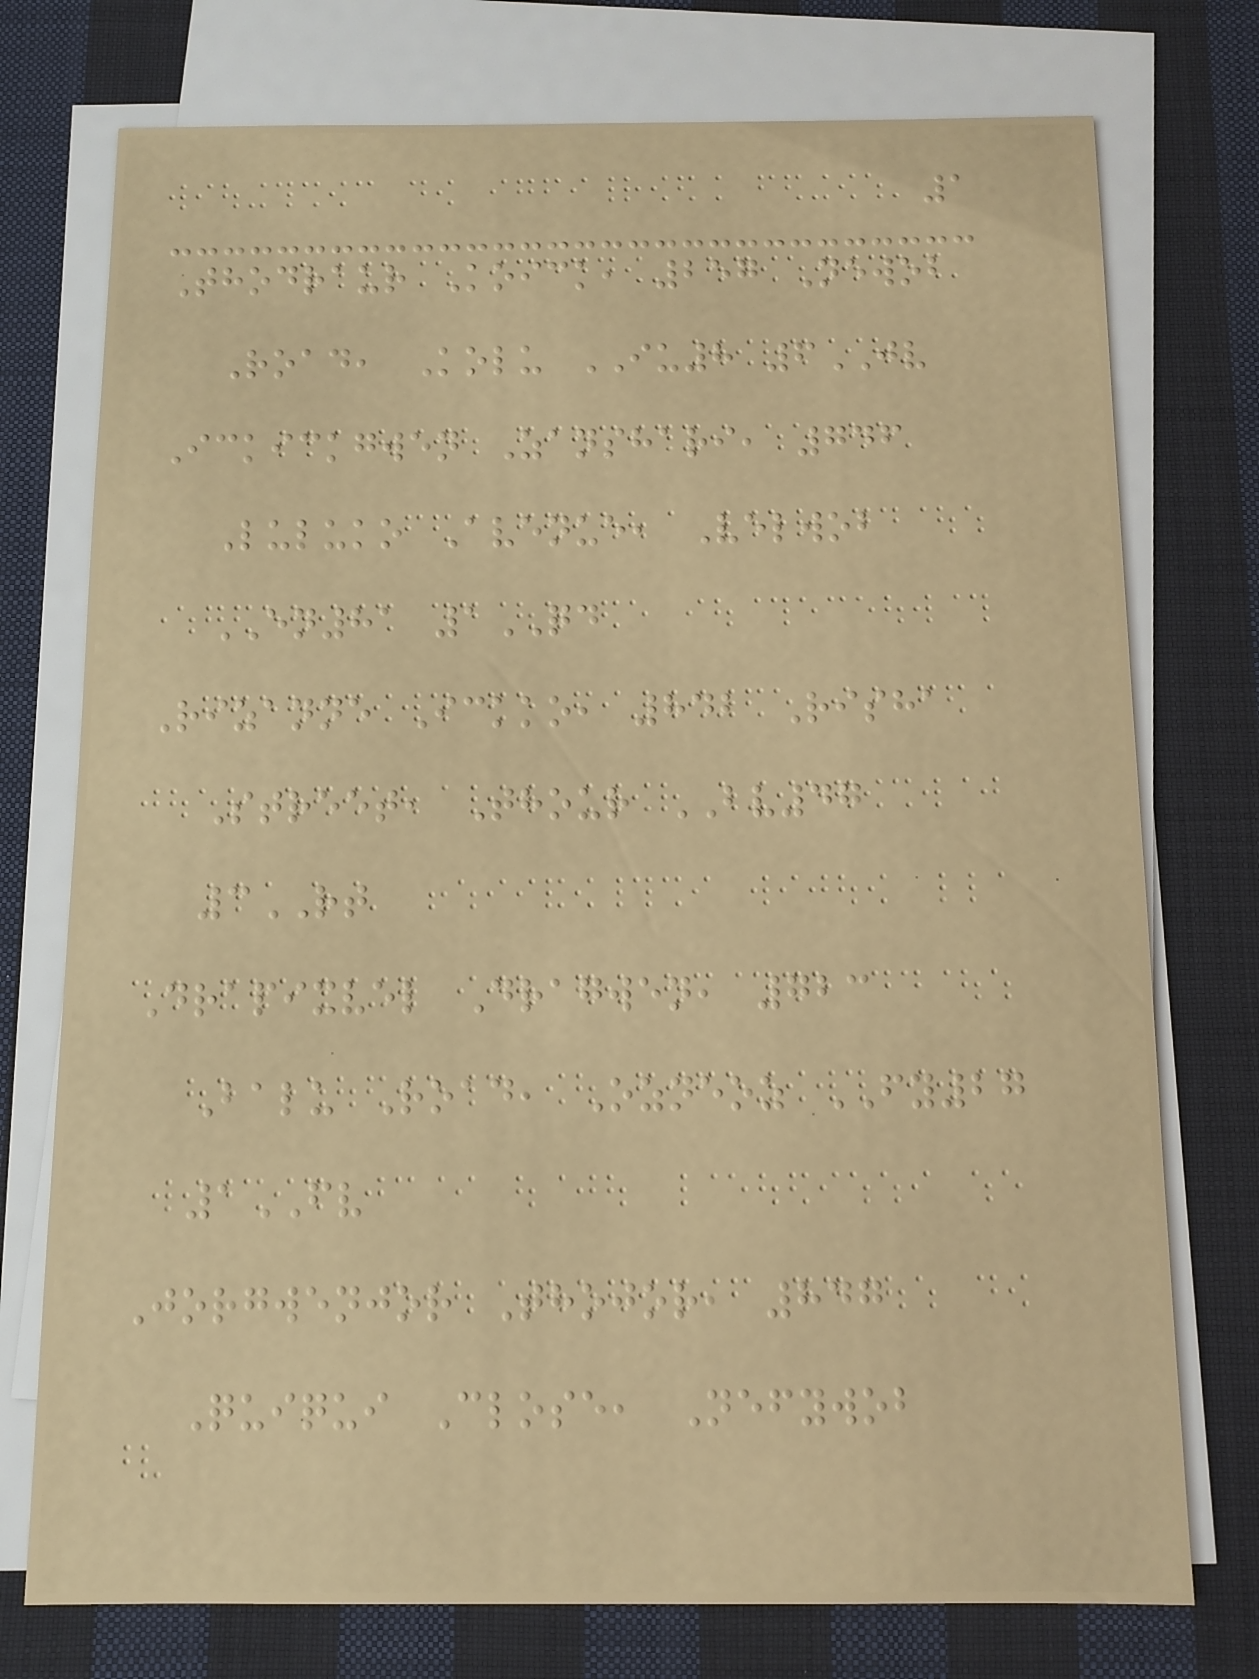1
Thodraur Koick, 257 Newob
Road, Kolu IU8 6JV
Ickickgwen Zanshari, 746
Luluko Avenue, Velwob
EN81 1QD
Rizanne Ickko, 842 Risha
Street, Thour BV47
3RT
Drapixvel Dragwen, 723
Balu Road, Ozneoz FY27
1FV
Jorgwenjor Thojor, 847
Quiqui Close, Nefywob
